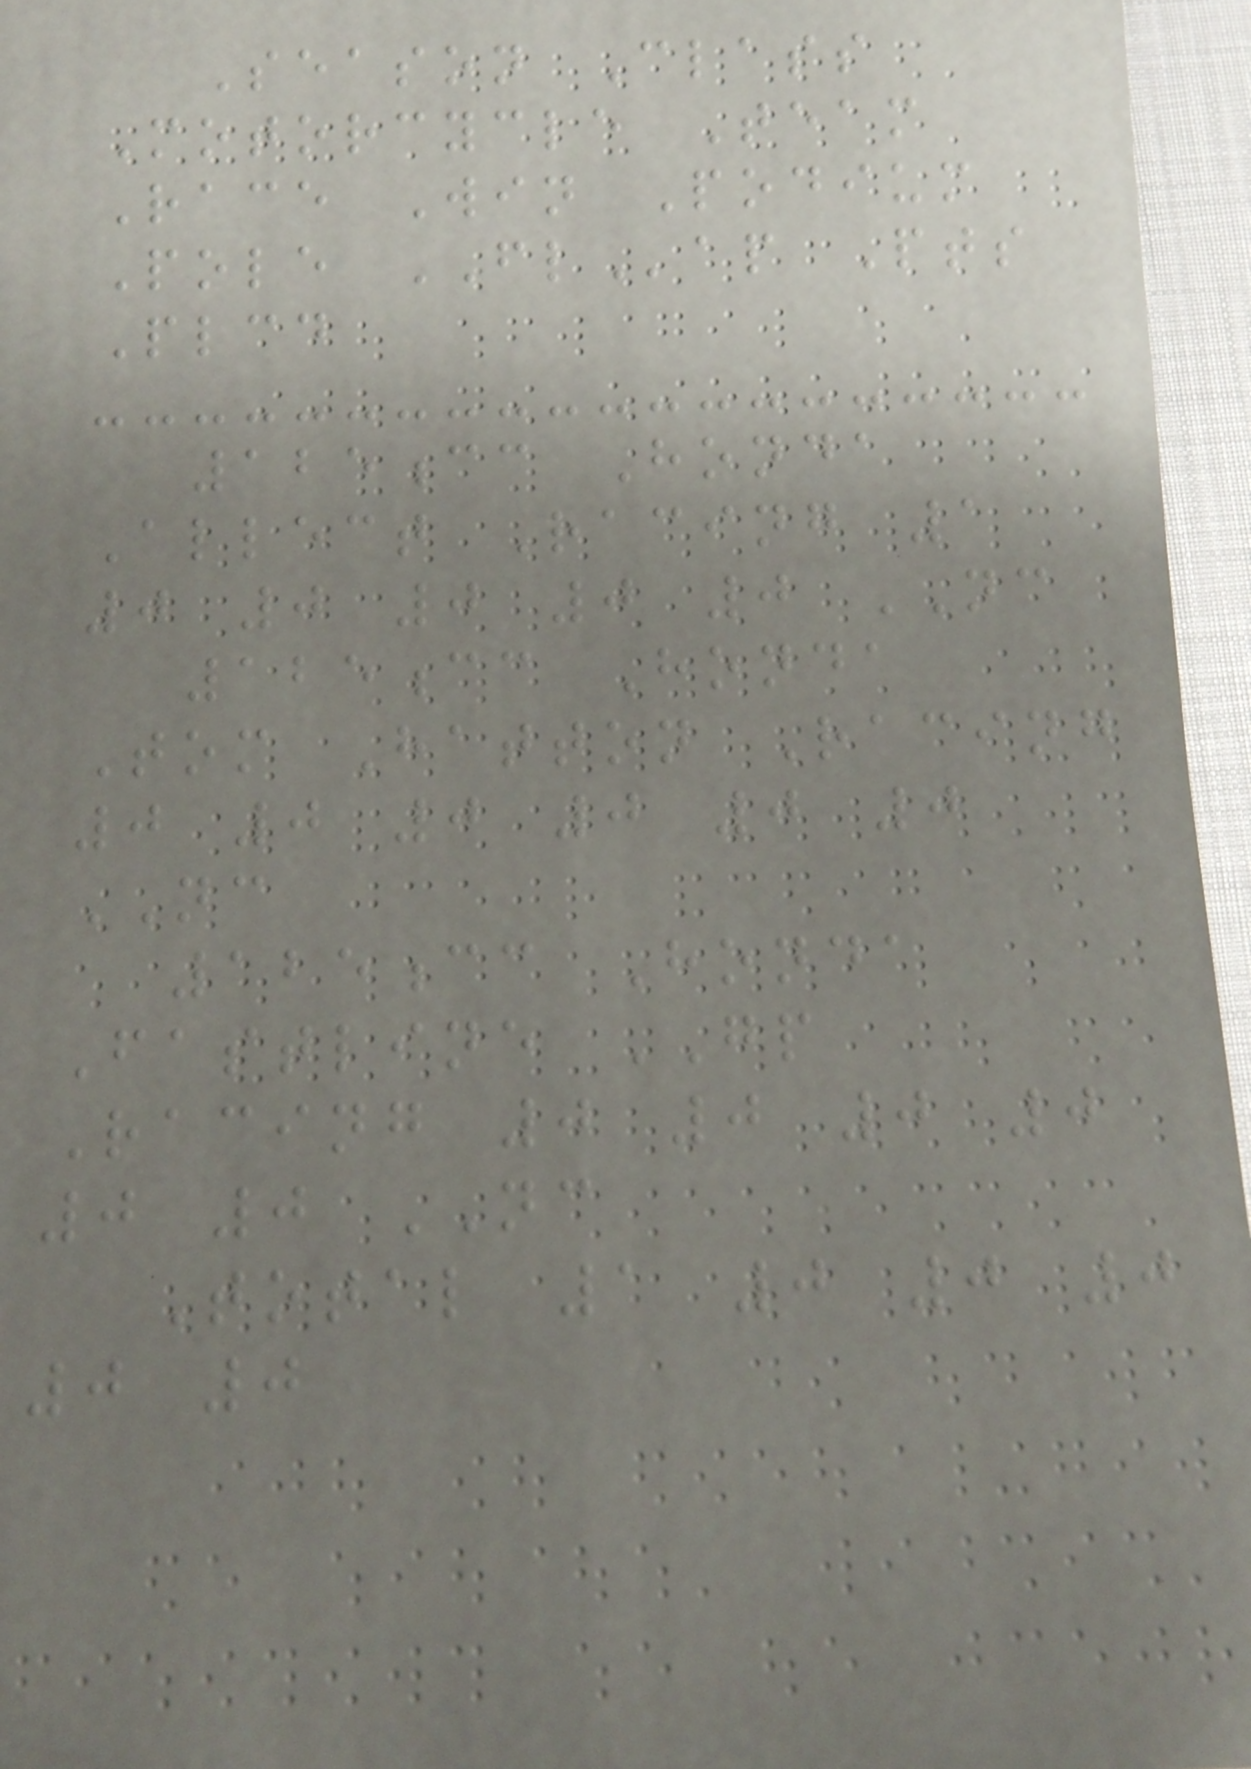Season Class
Motorcycle Team
Race Win Podium
Pole FLap Pts
Plcd
125cc Honda
Allect Racing 1
0 0 0 0 0 NC
125cc Honda
Tom Hatton Racing
0 0 0 0 0 0
NC
125cc Honda
Fastline GP
Racing 0 0 0 0
0 0 NC
Total 1 0 0 0
0 0
